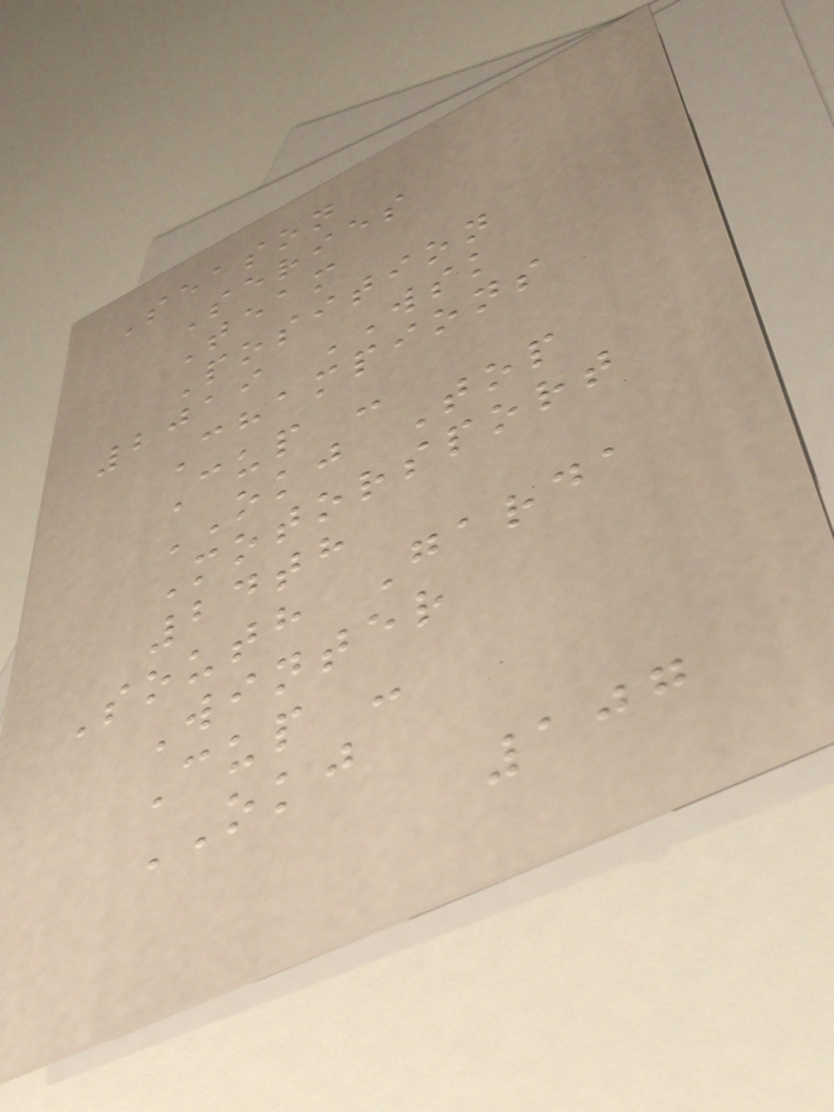Season
Series
Team
Position
2019 WSK
Champions
Cup -
OKJ Top
Motorsport
24th
South Garda
Winter
Cup -
OKJ
107
